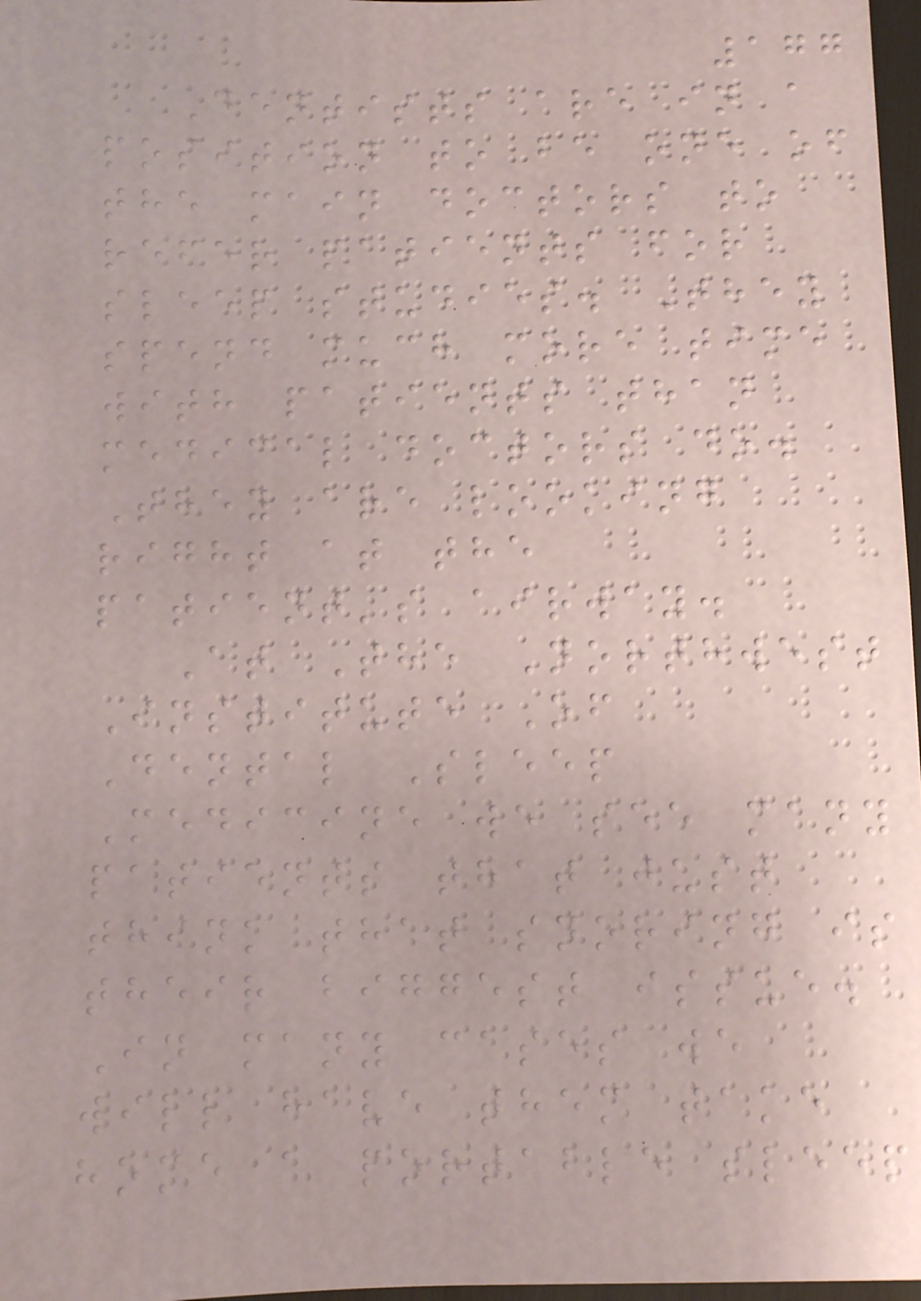177
Dentists are in a
position to be one of
the main doctors to
refer patients for
sleep studies. They
spend much more time
with patients than
medical doctors do.
They are looking
right at the
patient's airway.
At The Northwest
Institute Of
Dental Sleep
Medicine we see many
patients that just
think that snoring is
their biggest issue.
In many cases we
will have them take
home a portable sleep
